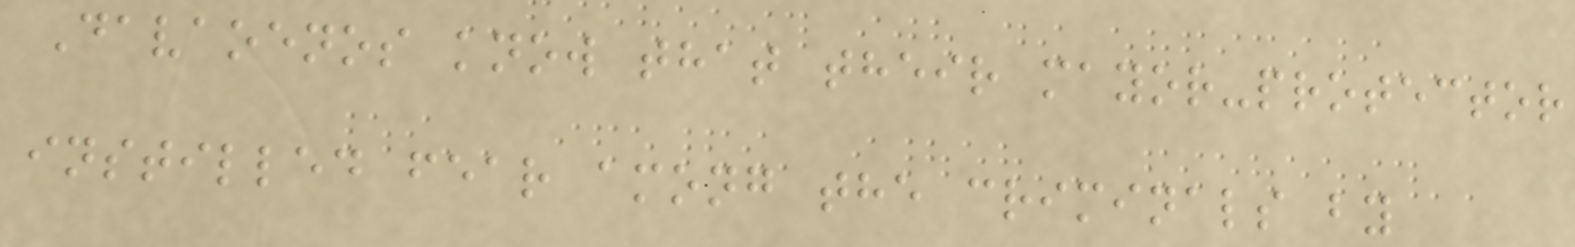Davaoenos know that their mayor-protector
instilled fear among the criminals by
